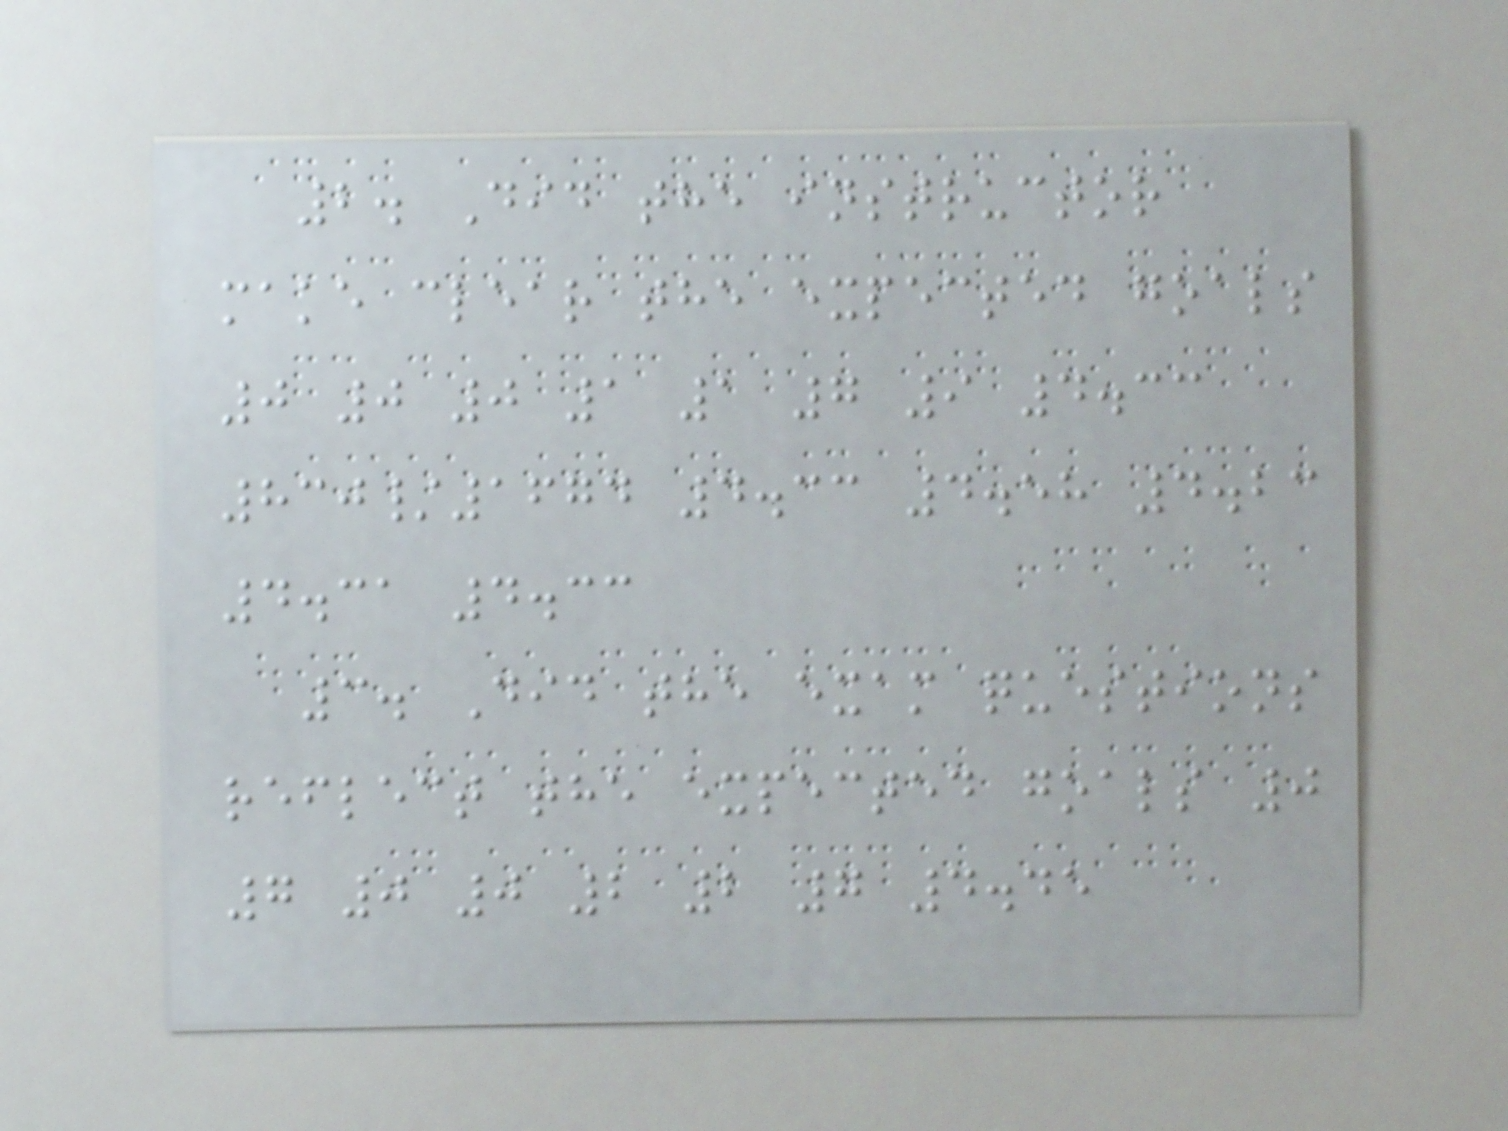2. Did the instructor
make clear the expected goals
0 0 0 1 1 7 9 4.33
830/1674 4.33 4.58 4.23
4.31 4.33
3. Did the exam questions
reflect the expected goals 0
7 0 0 2 2 7 4.45
